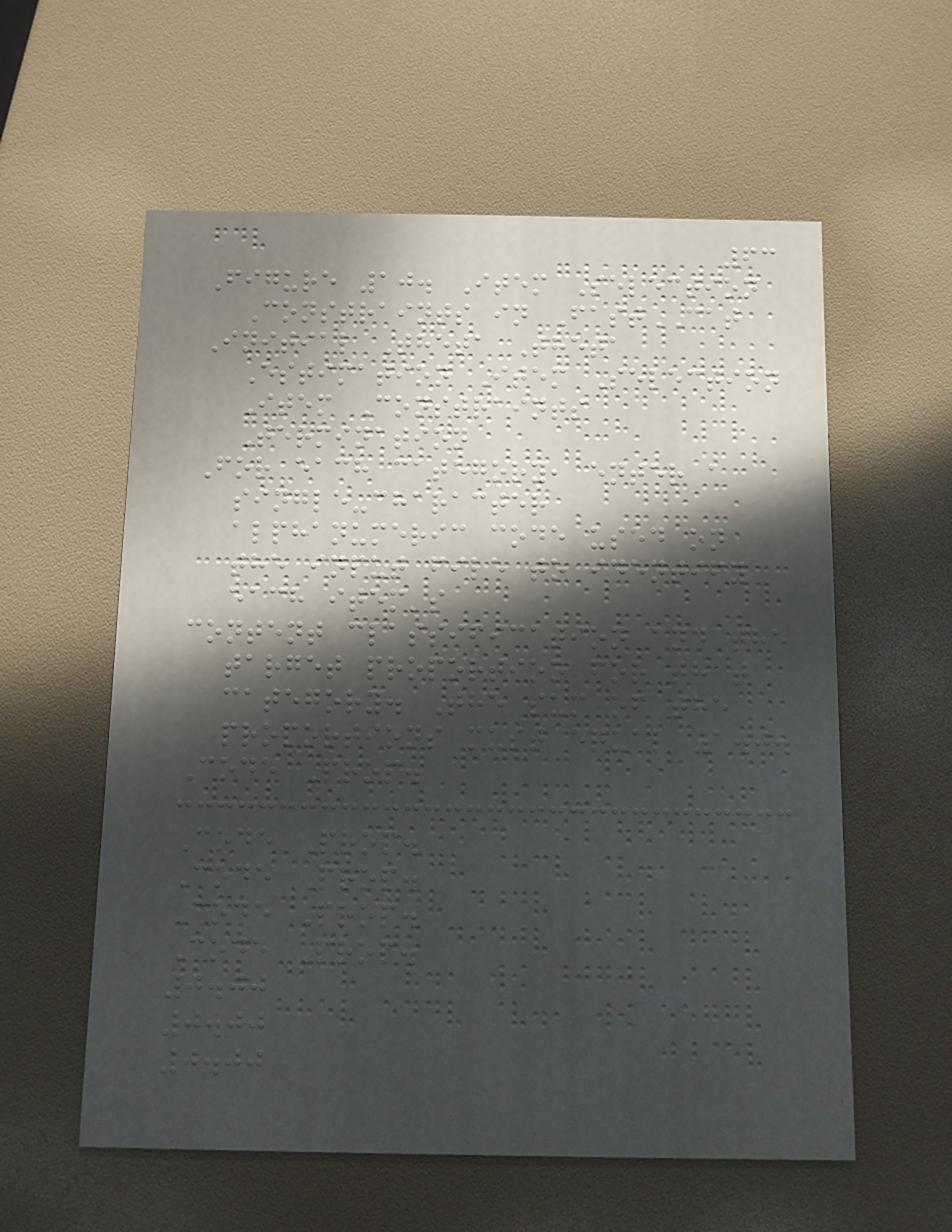63
Figure 10. Item Selection
Constraints in FastCAT
Initial Theta Theta
Estimation Item Selection
Item Constraints
Termination
For each category, enter a
single-character
alphanumeric code used on
the input file to identify
each item's
content classification and the
target proportion for that
category. The sum of the
proportions must equal 1.0.
Code Prop.
Code Prop.
Code Prop.
Code Prop.
Code Prop.
0.00
0.00
0.00
